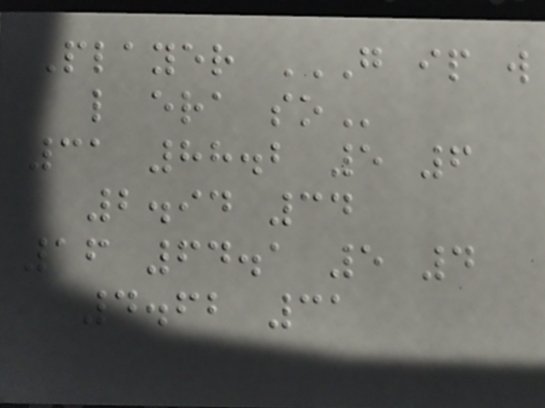Player G IP W
L ERA SO
31 88.2 5 6
2.94 34
16 64.1 5 4
4.62 31
